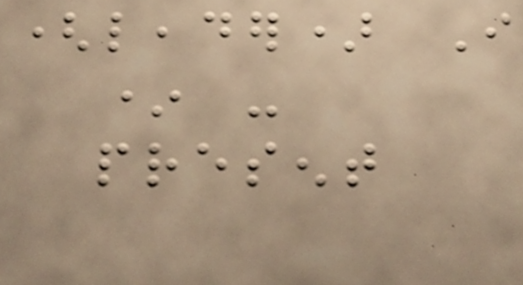(leader) I
* -
present
